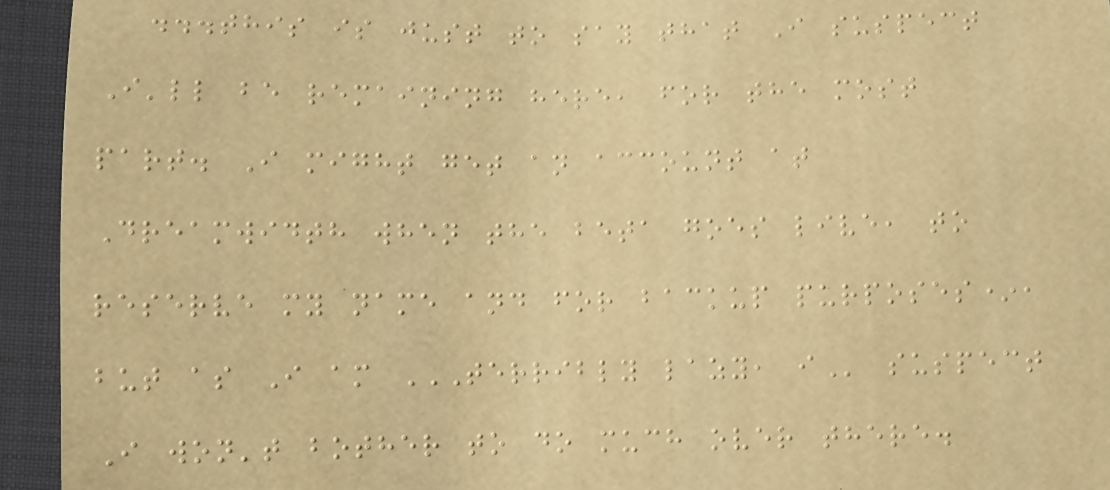...this is just to say that I suspect
I'll be remaining here, for the most
part. I might get an account at
Dreamwidth when the beta goes live, to
reserve my name and for backup purposes*,
but as I am TERRIBLY LAZY, I suspect
I won't bother to do much over there.
